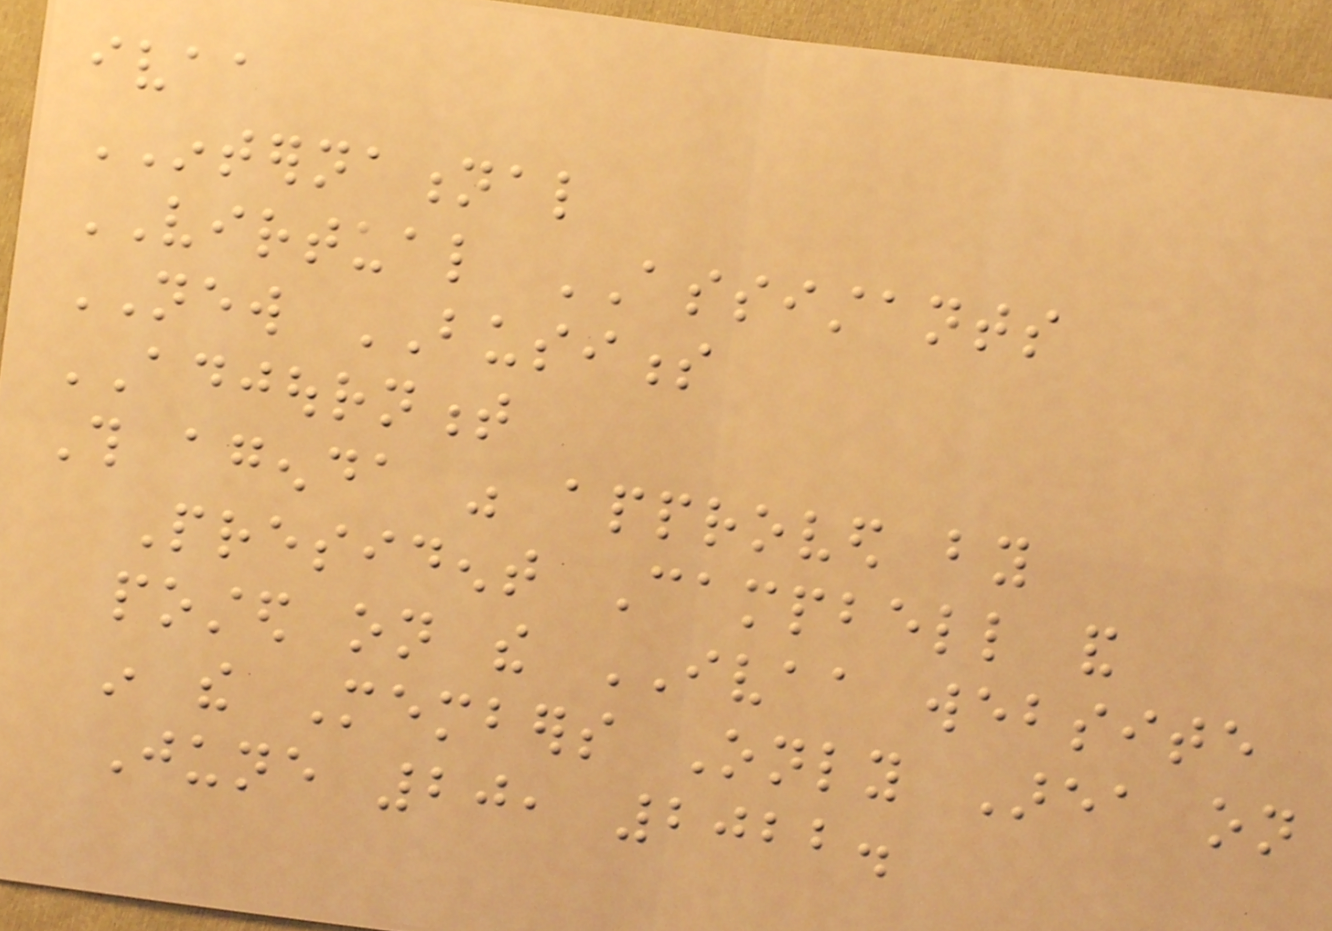ivaa
INTERNATIONAL
VIRTUAL ASSISTANTS
NEW BUSINESS
ADJOURNMENT
This agenda was approved by
President Campbell and
posted on the IVAA website
in the Members Only Area on
June 20, 2022.
